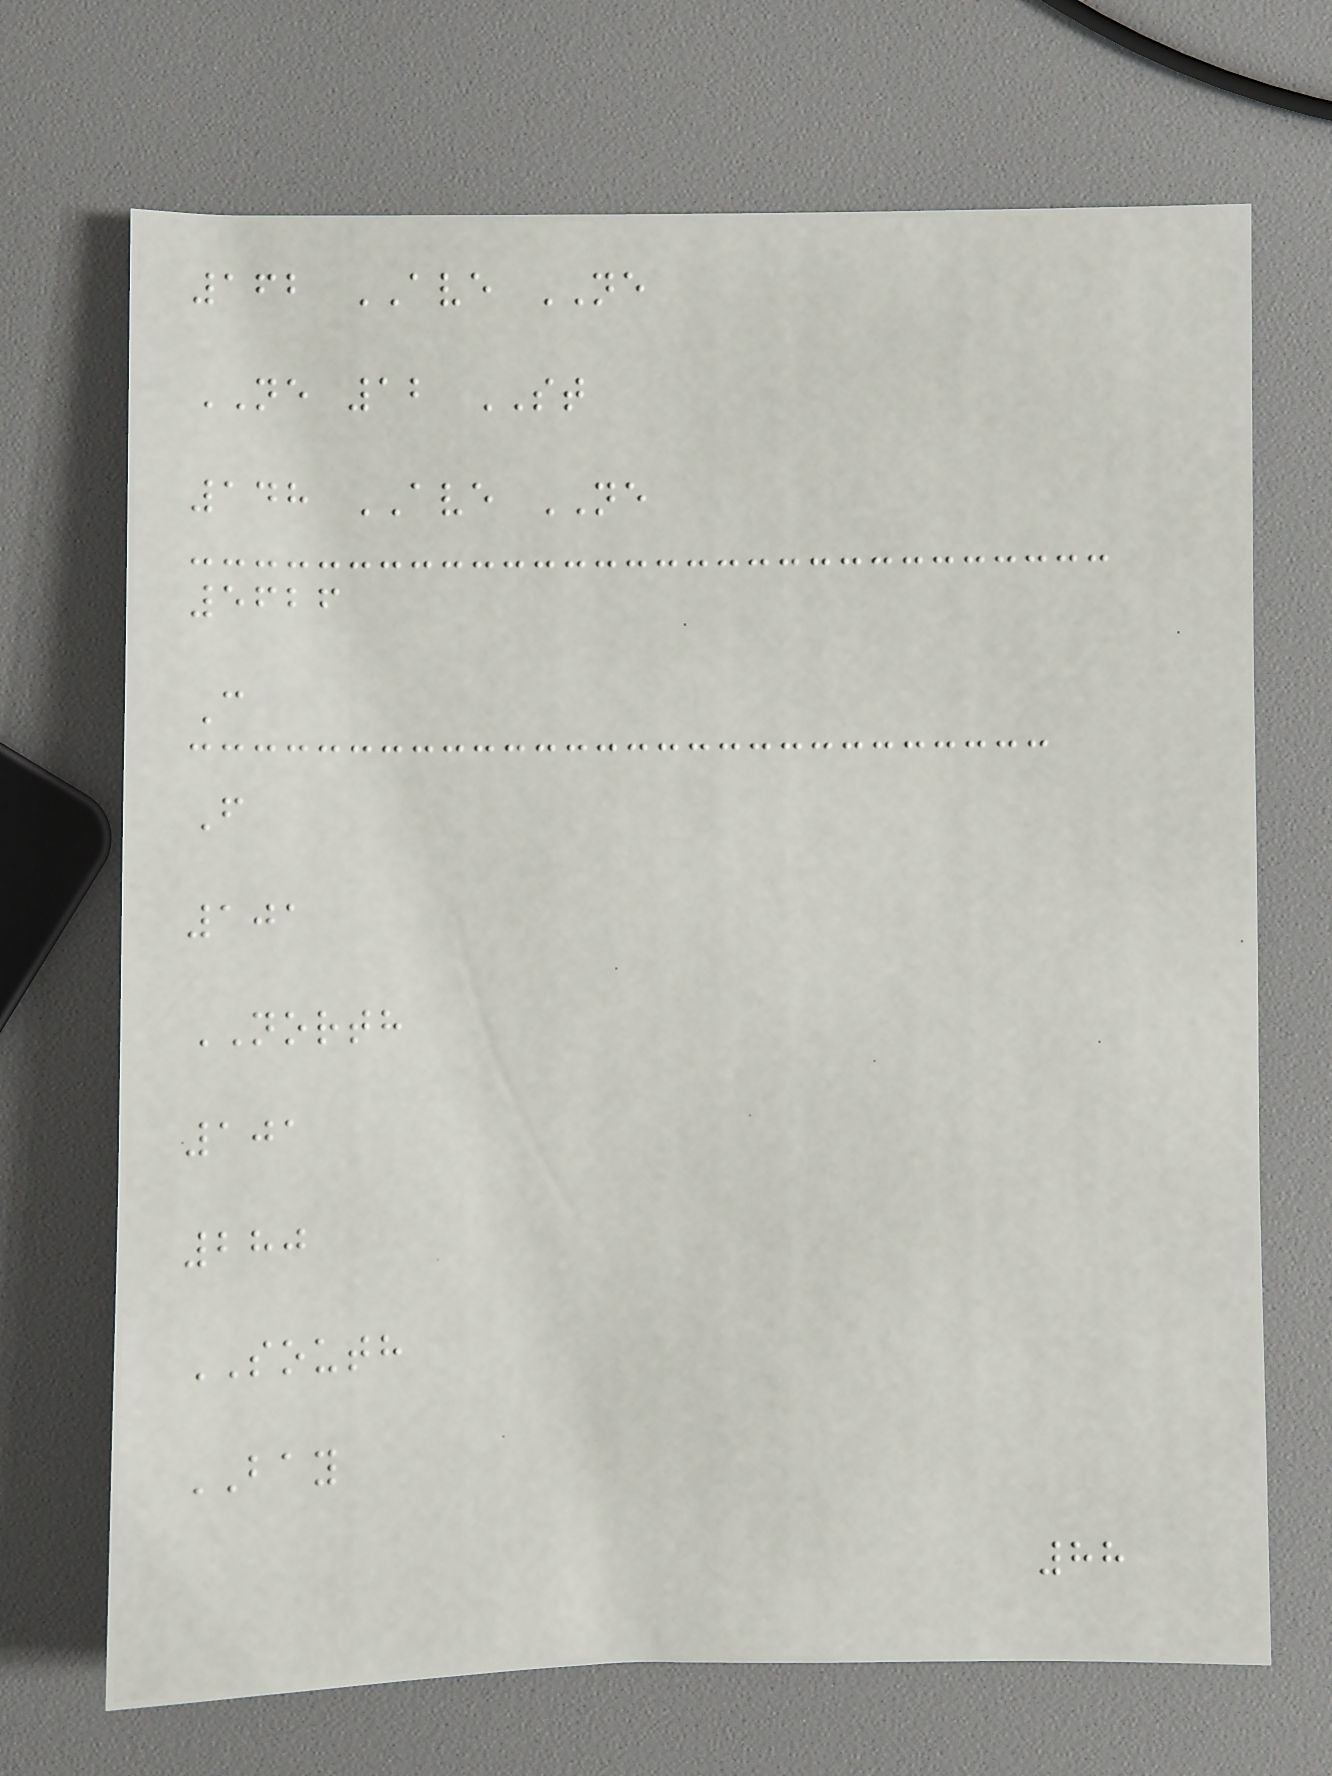162 AVE NE
NE 12 ST
148 AVE NE
5626
C
F
101
NORTH
101
280
SOUTH
BAY
88
